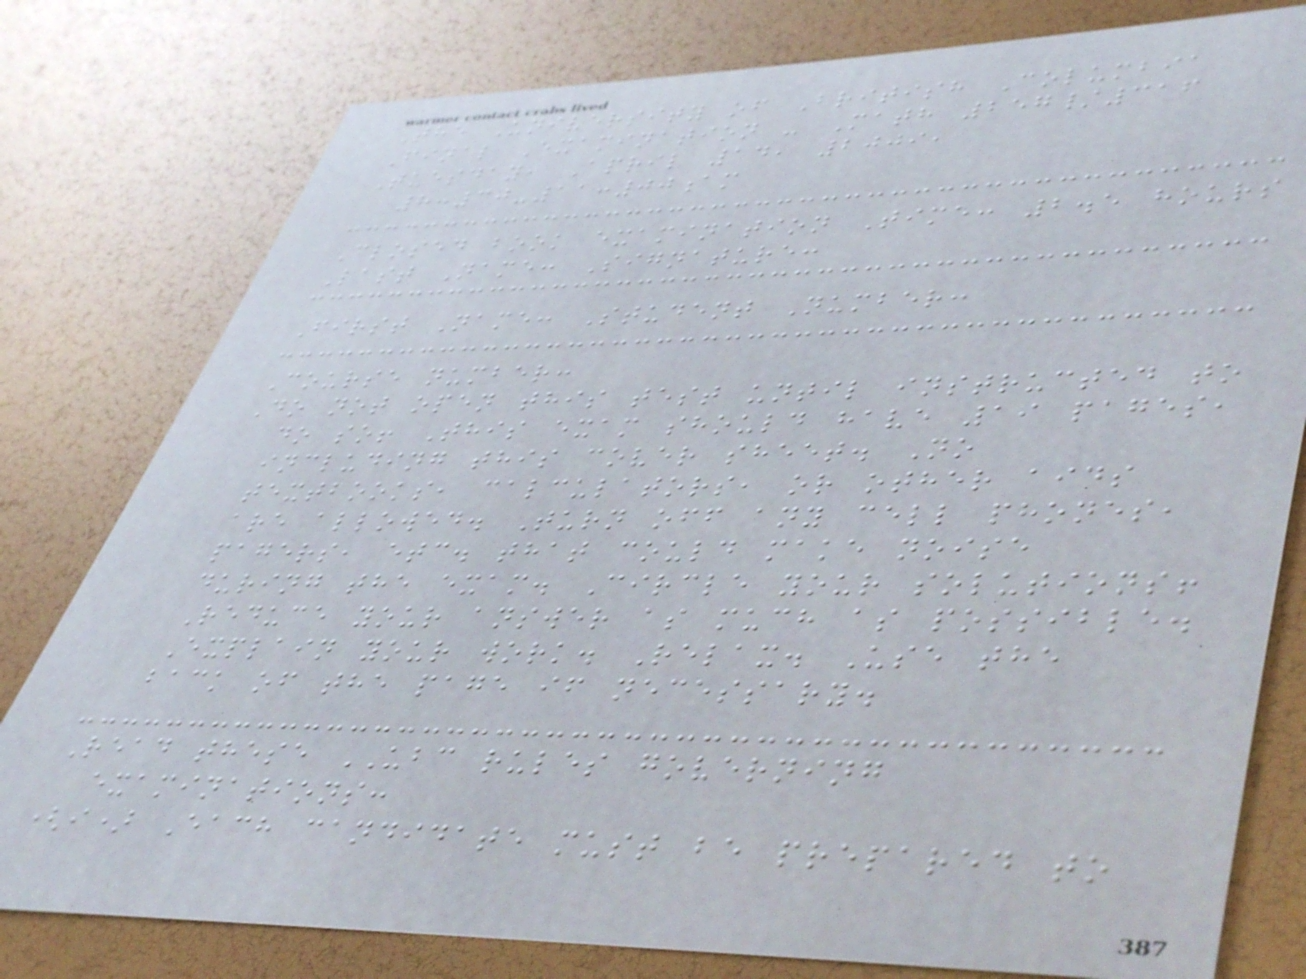The University of British Columbia
Final Examination - Math 257/316
Tuesday, April 14, 2009,
8:30-11:00am
Closed book examination Time: 2.5 hours
Last Name: Signature:
First Name: Student Number:
Course number:
Do not open this test until instructed to
do so! This exam should have 19 pages,
including this cover sheet. No
textbooks, calculators, or other aids
are allowed. Turn off any cell phones,
pagers, etc. that could make noise
during the exam. Circle your solutions!
Reduce your answer as much as possible.
Explain your work. Relax. Use the
back of the page if necessary.
Read these UBC rules governing
examinations:
(i) Each candidate must be prepared to
